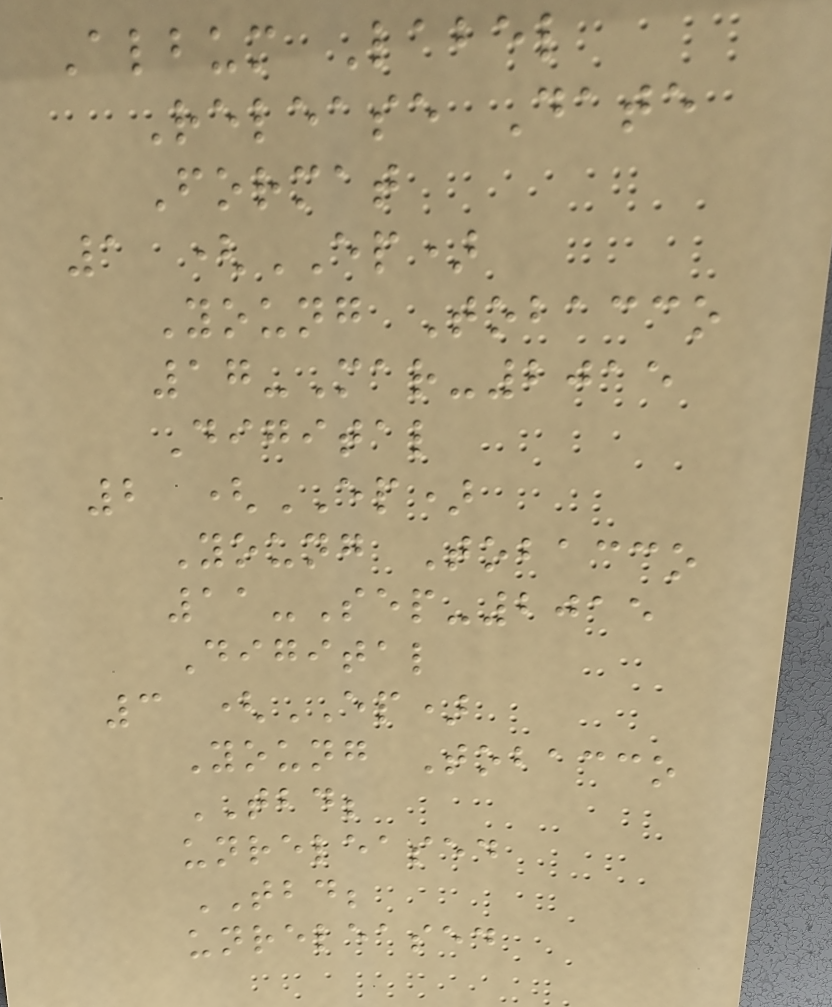Album Label
Release Date
Format
1 (EP)
Young Tobacco
17-Mar-2015
Digital
2 (EP)
Young Tobacco
11-Sep-2015
Digital
3 (EP)
Young Tobacco
TBD;
unreleased
TBD;
unreleased
